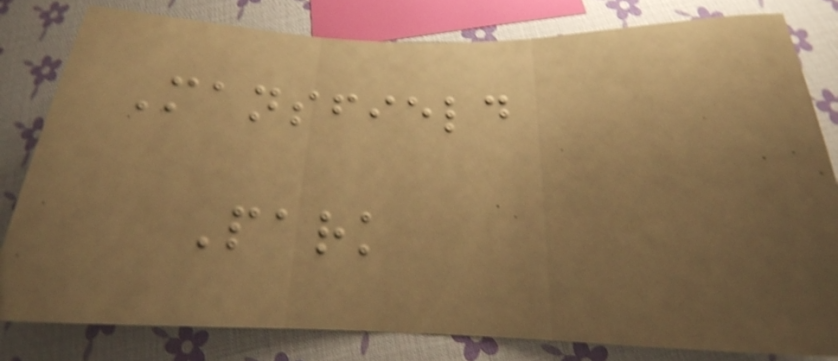Mansfield
Park
